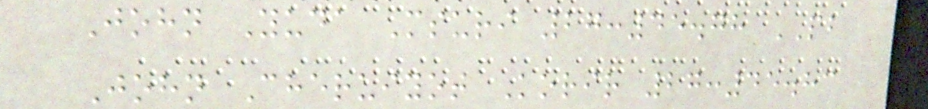John Yuda Msuri 27:45.78 PB
John Cheruiyot Korir 27:45.83
